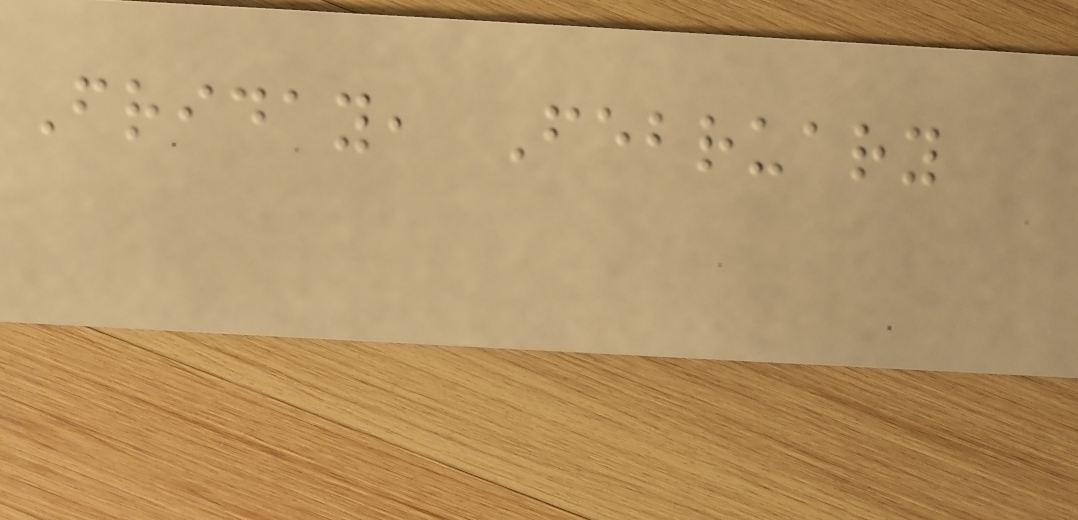Friday, February
